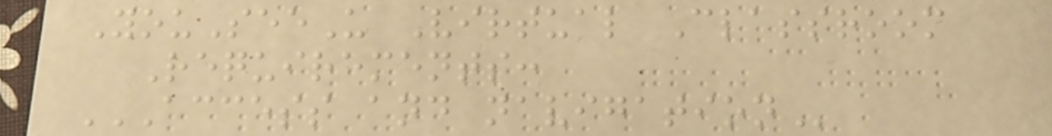YouSeeU Virtual Classroom
Requirements:
ACCESS AND NAVIGATION
